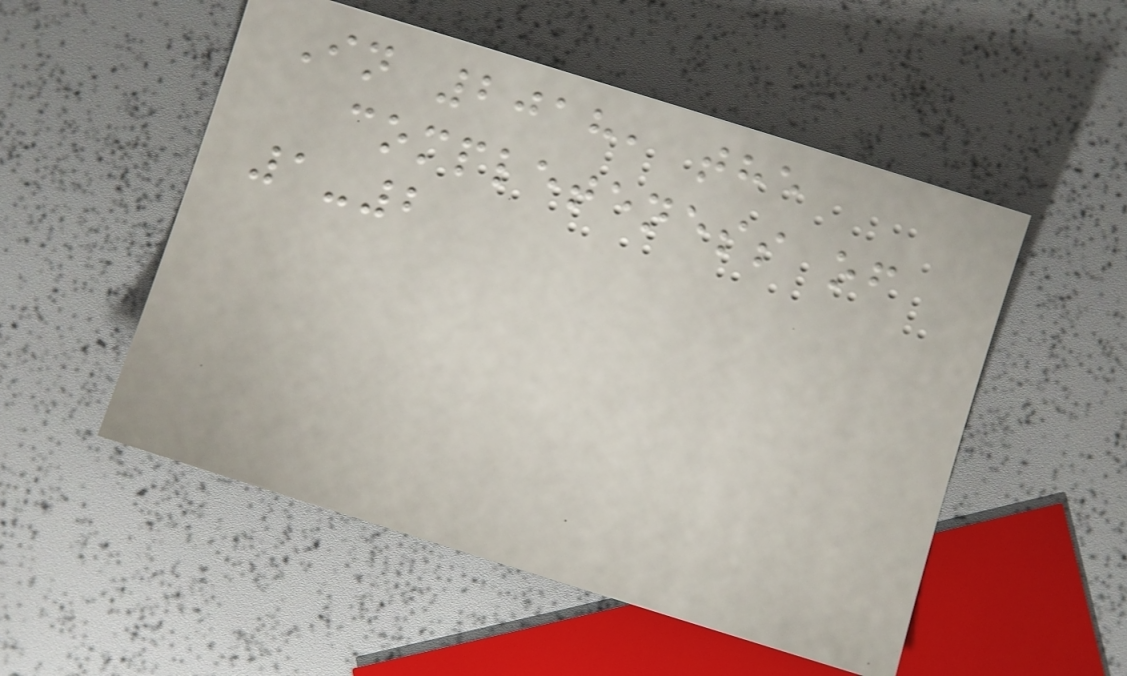In 2018, the
completeness of
1-2
